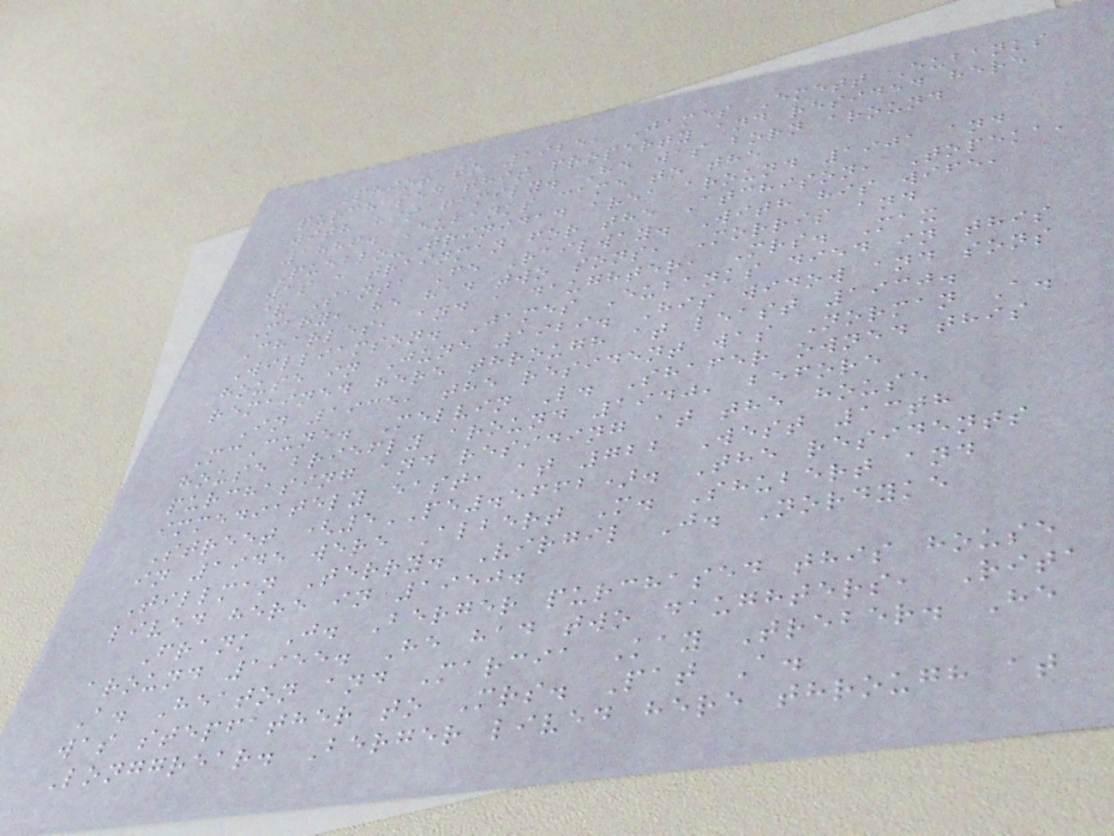Prior to 1925, James Emett Eubanks
purchased this property and resided here
with his family. He was born around
1886. Eubanks came to the
Pueblo-Trinidad area around 1901 and
was a trainman for the Atchison, Topeka,
& Santa Fe Railway. With his wife,
Mary, he had two sons, Morris and
Charles, and a daughter, Mrs. Max
Williamson. James Eubanks died in this
house in June 1929. His widow and sons
remained here through at least 1930.
In 1935, the resident was Norman A.
McCune. Melvin L. Shafer owned this
house briefly around 1940, before
purchasing and residing at the house
immediately east, at 722 West 13th
Street (5PE.5662). The residents
in 1945 were Albert M. Shubert and
Tillman Terry. Virgil J. Nordyke
lived here in 1950.
Frank J. Berger purchased this house
around 1955. He had two daughters, Rita
A. Heaton and Marcia Kay Treber. He
was stepfather to Mrs. Pat A.
Longgrear. Berger lived here through at
